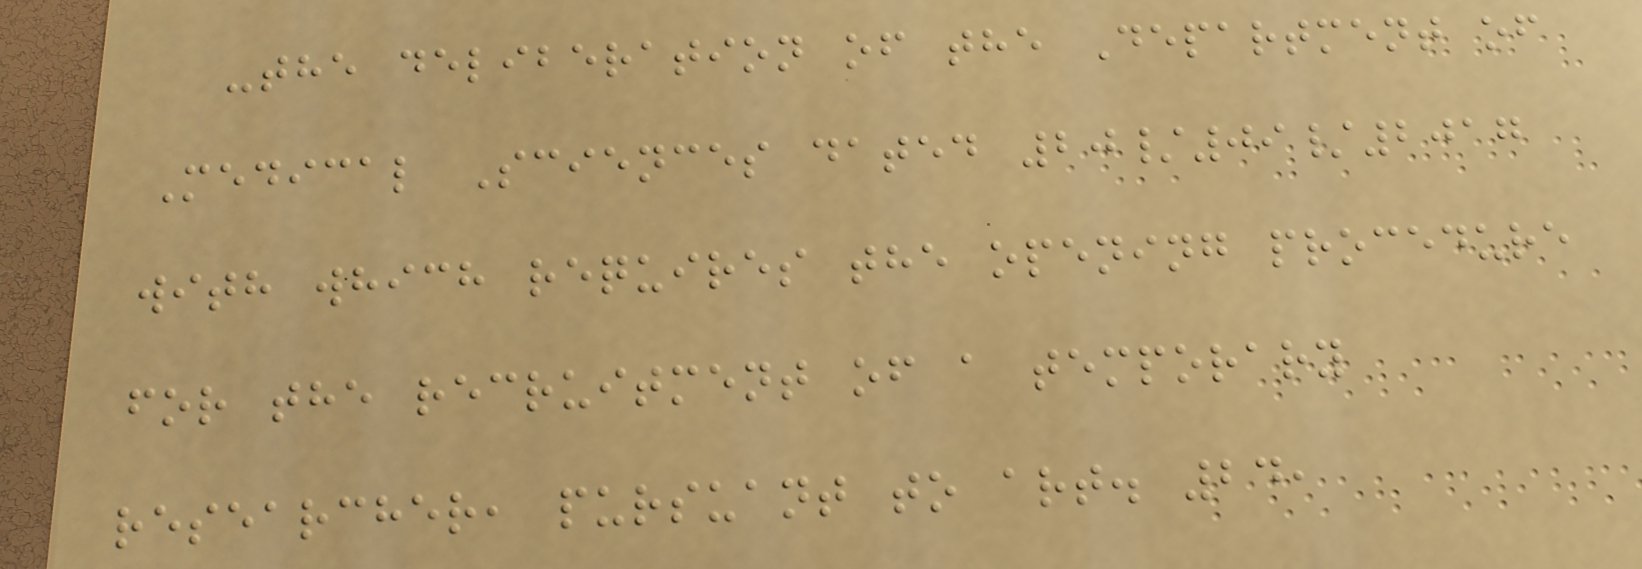-the deliberation of the Department of
Medical Sciences dated 20/09/2017
with which requires the opening procedure
for the recruitment of a temporary
researcher, pursuant to art. 24,
